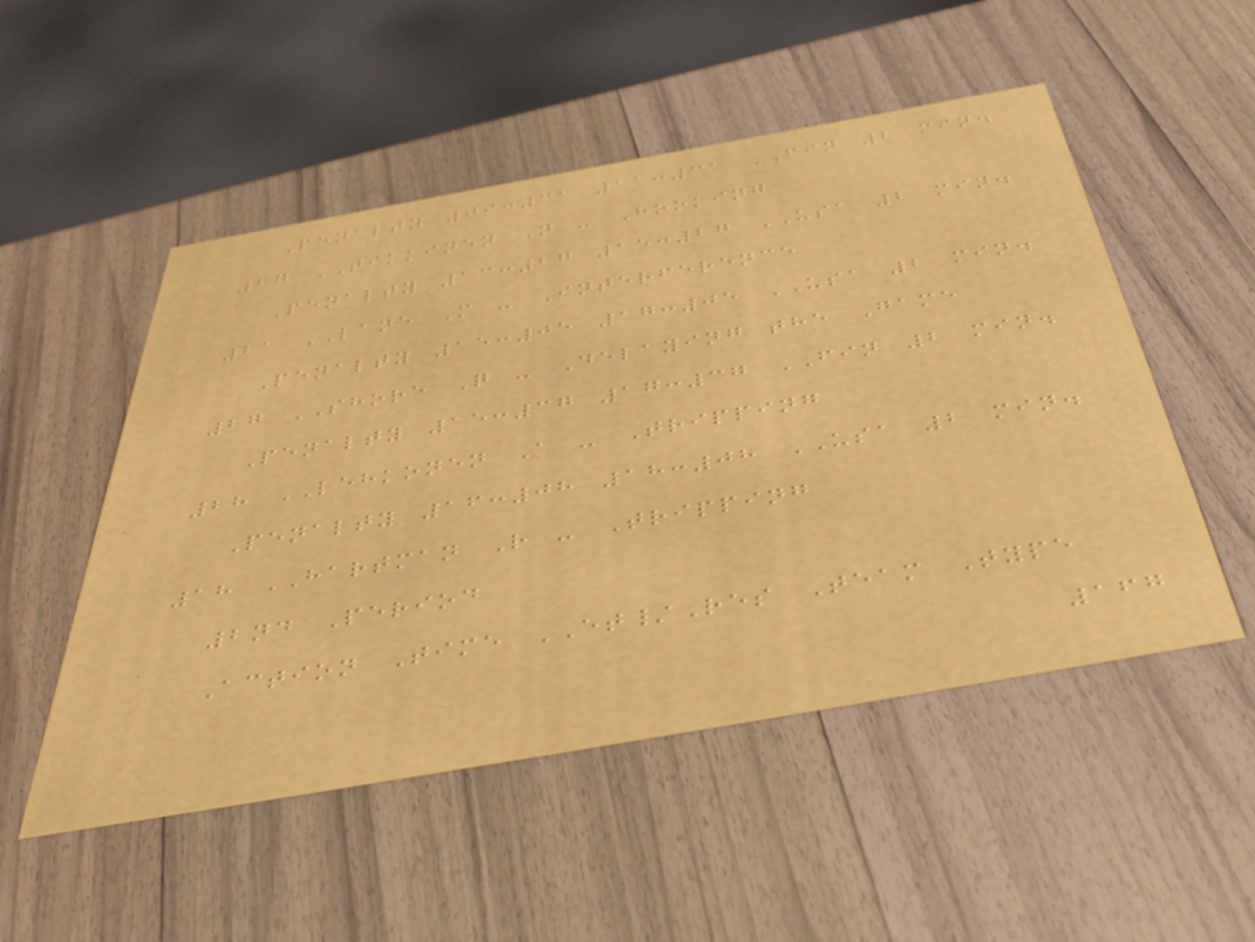Penalty 09:31 11:31 FIN 2 min.
27 TIKKINEN N - Hooking
Penalty 13:27 15:27 USA 2 min.
21 LANE M - Interference
Penalty 15:05 17:05 USA 2 min.
27 SHORE Q - Delaying the Game
Penalty 15:37 17:37 FIN 2 min.
28 LEHKONEN A - Tripping
Penalty 16:08 18:08 USA 2 min.
18 HARTMAN R - Tripping
2nd Period
Action Time ET/Res Team Type
167
